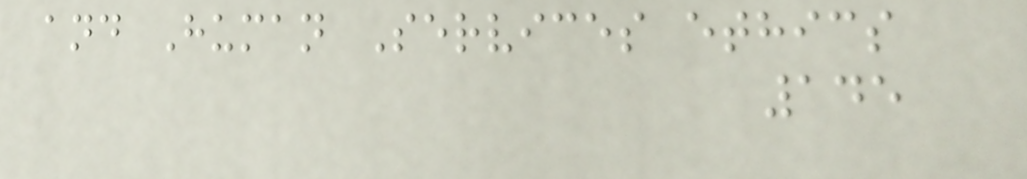and Human Services ethics
145
